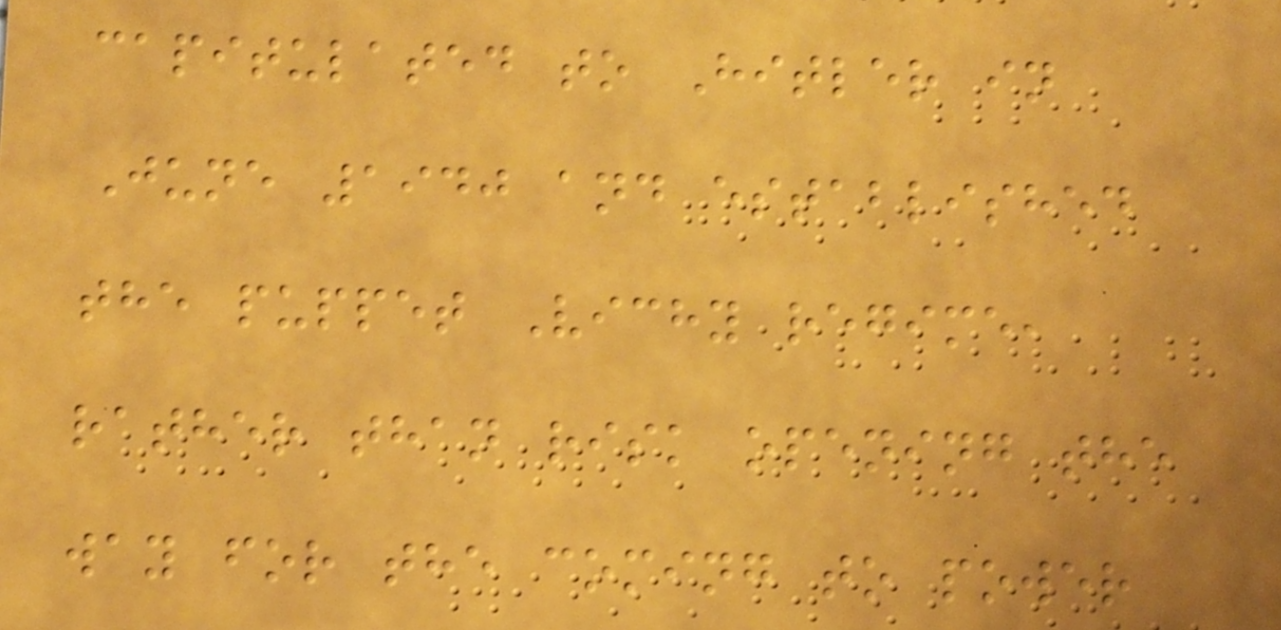capitulated to Hitler in
June 1940 and established
the puppet Vichy regime,
rather than risk opening the
way for the coming to power
